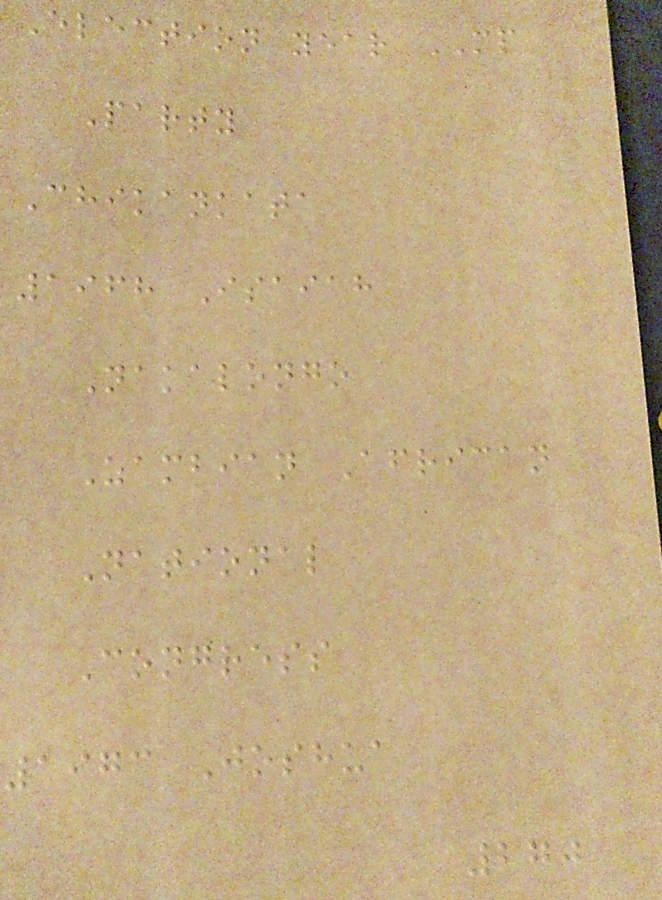Election year MP
Party
Chikankata
1968 Isaiah
Nakalongo
Zambian African
National
Congress
1973 Joshua
270
